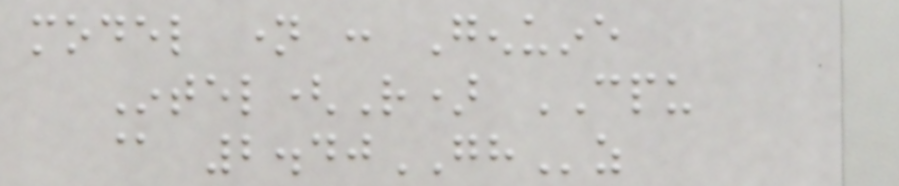model name : Genuine
Intel(R) CPU
@ 2.40GHz
